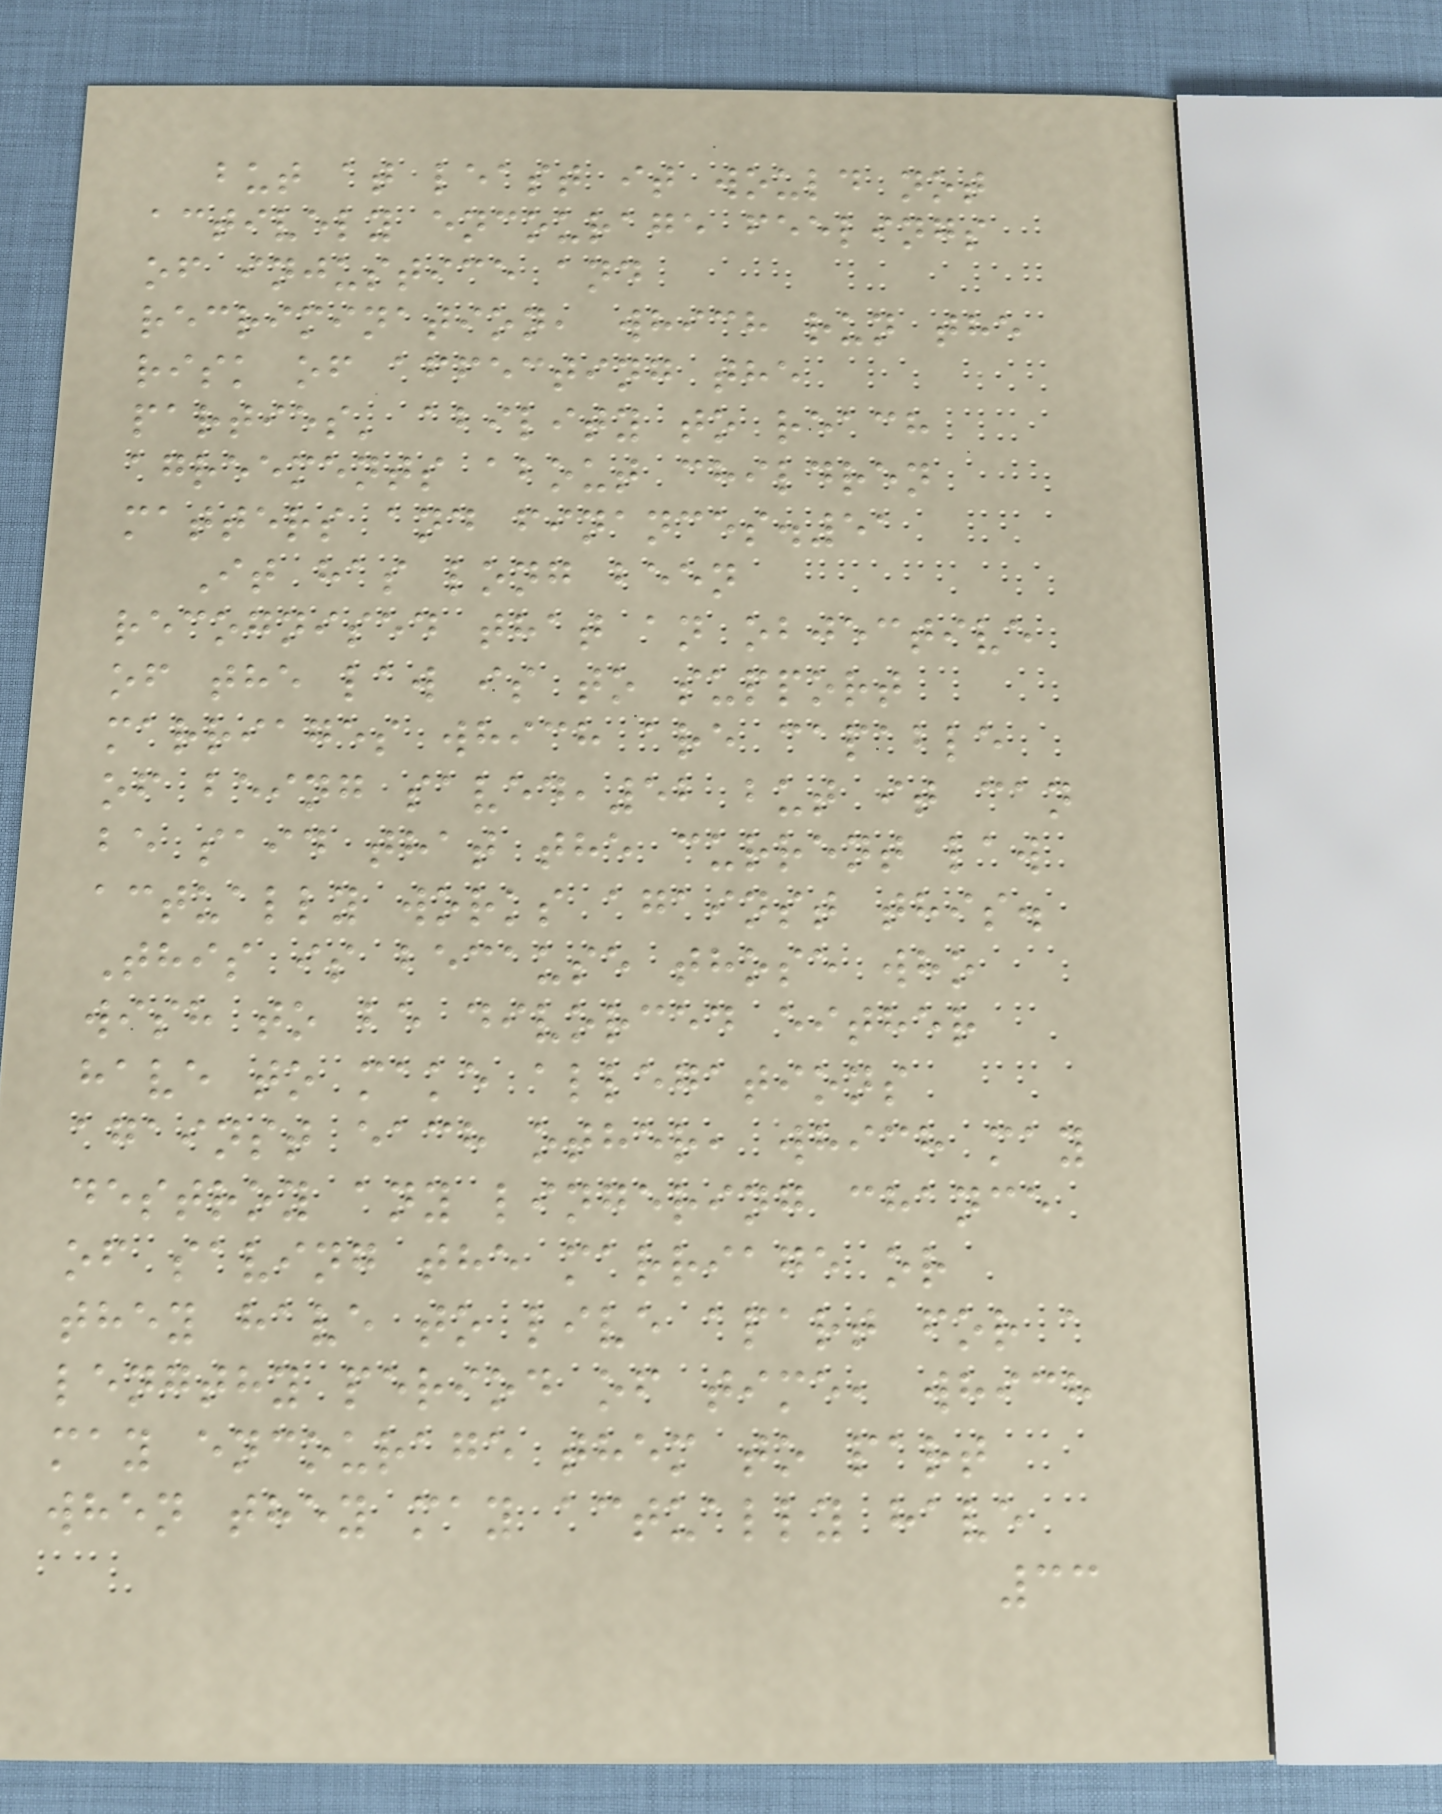but at least it would not
actively encourage feelings
of injustice and
recrimination, which run the
risk of affecting the
parties' ability to reach
agreements about children
matters and finances.51
It has long been
recognised that an objective
of the law is to support
marriages which are capable
of being saved,52 but it can
be said that the current law
actually works against this.
This is because those who
wish to be divorced either
have to make allegations
against each other, which may
destroy any lingering chance
of saving the marriage or
they have to live apart for a
lengthy period of time, which
may encourage them to part
when they may actually have
33
